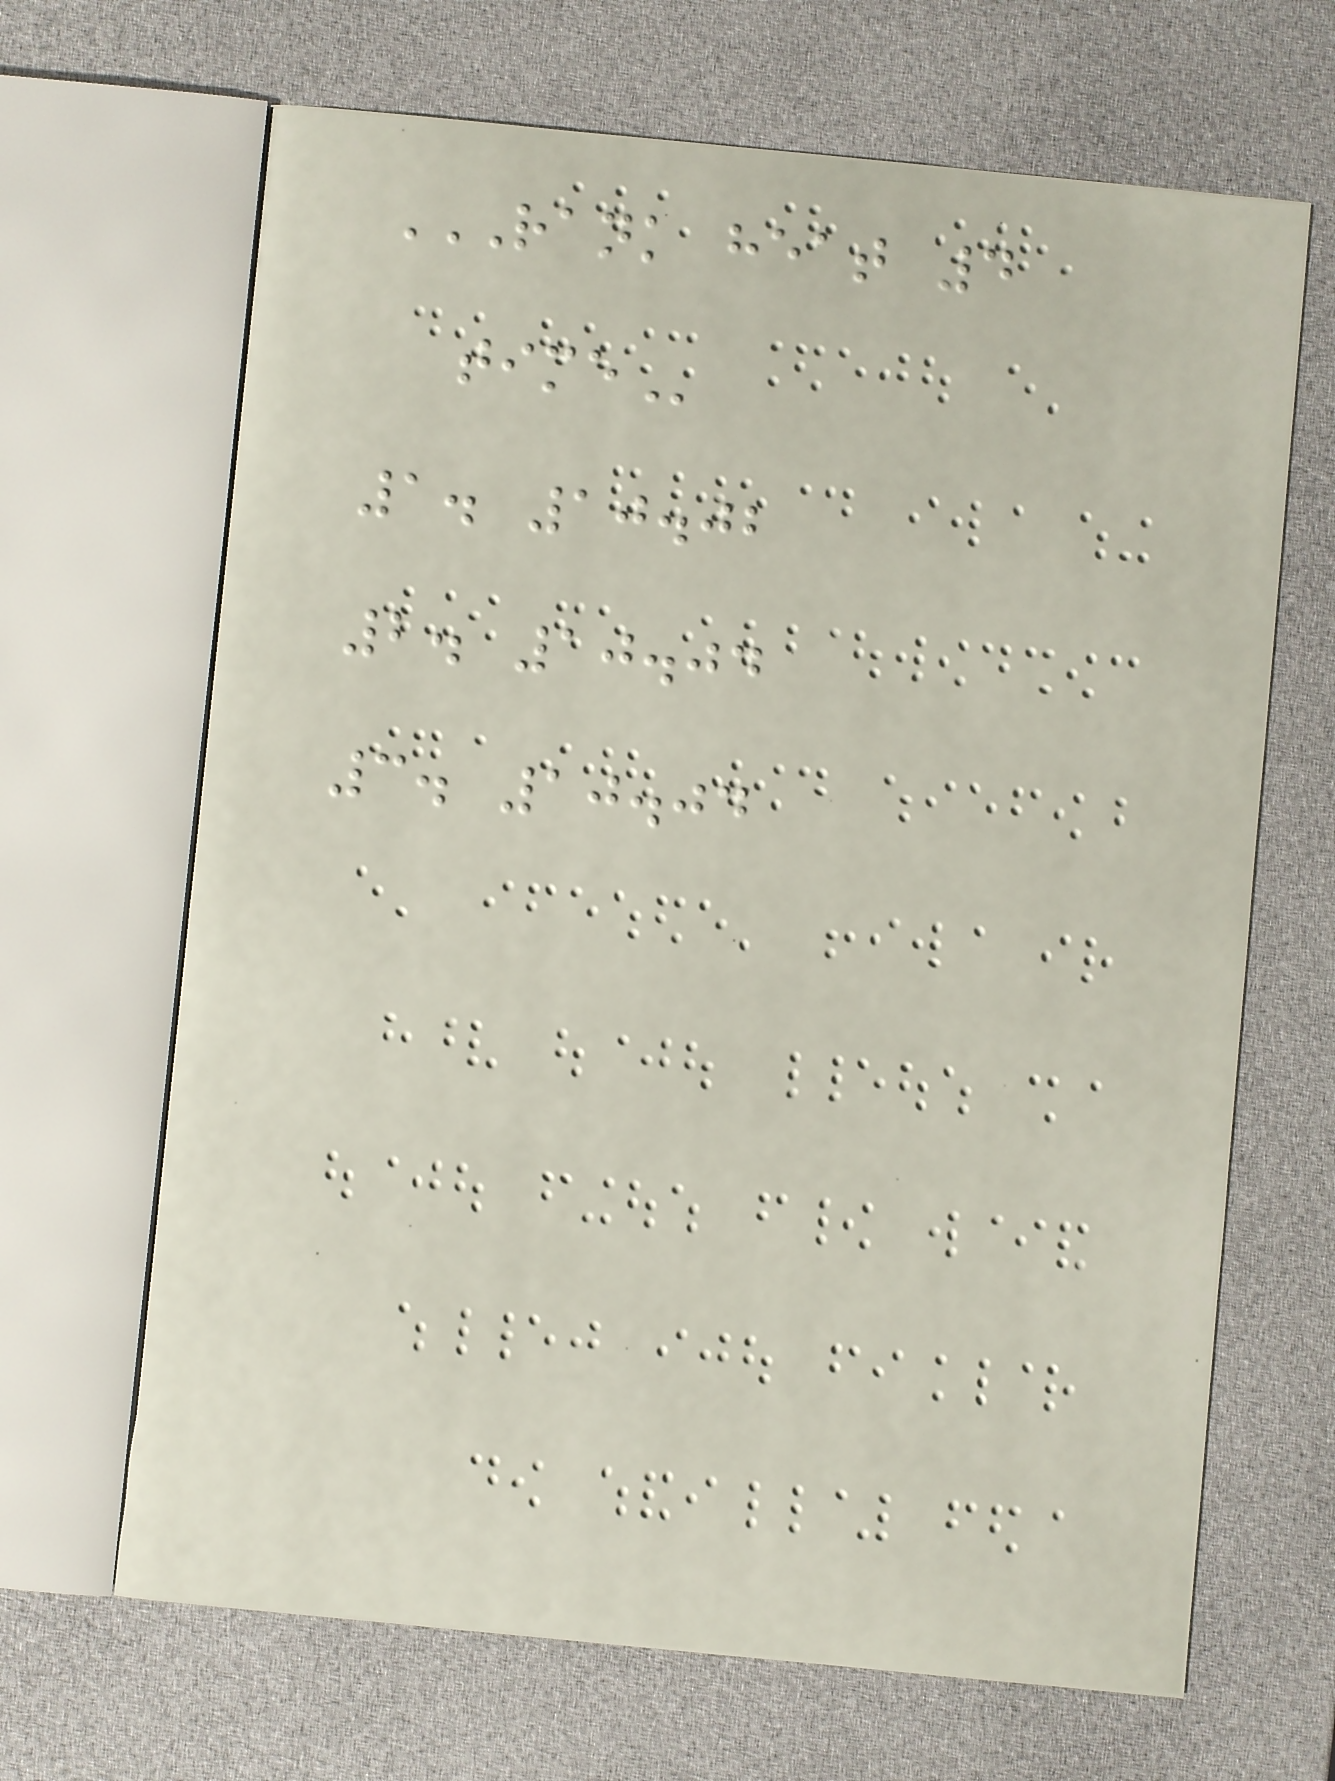RANK HEAT 4
TIME
1. 10.02
2. 10.04
3. 10.04
